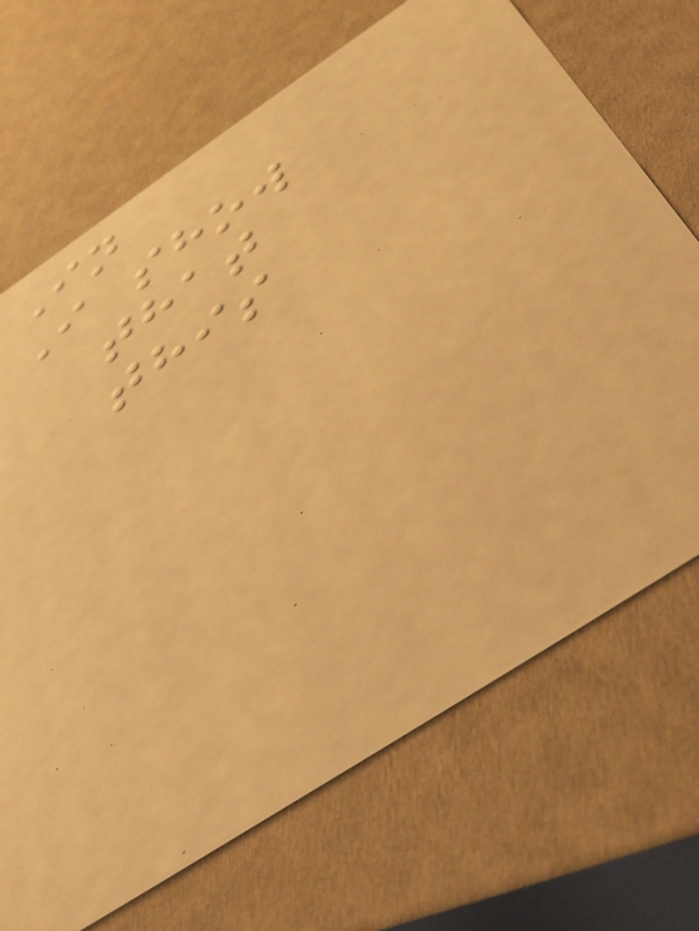In
I show
that
this
